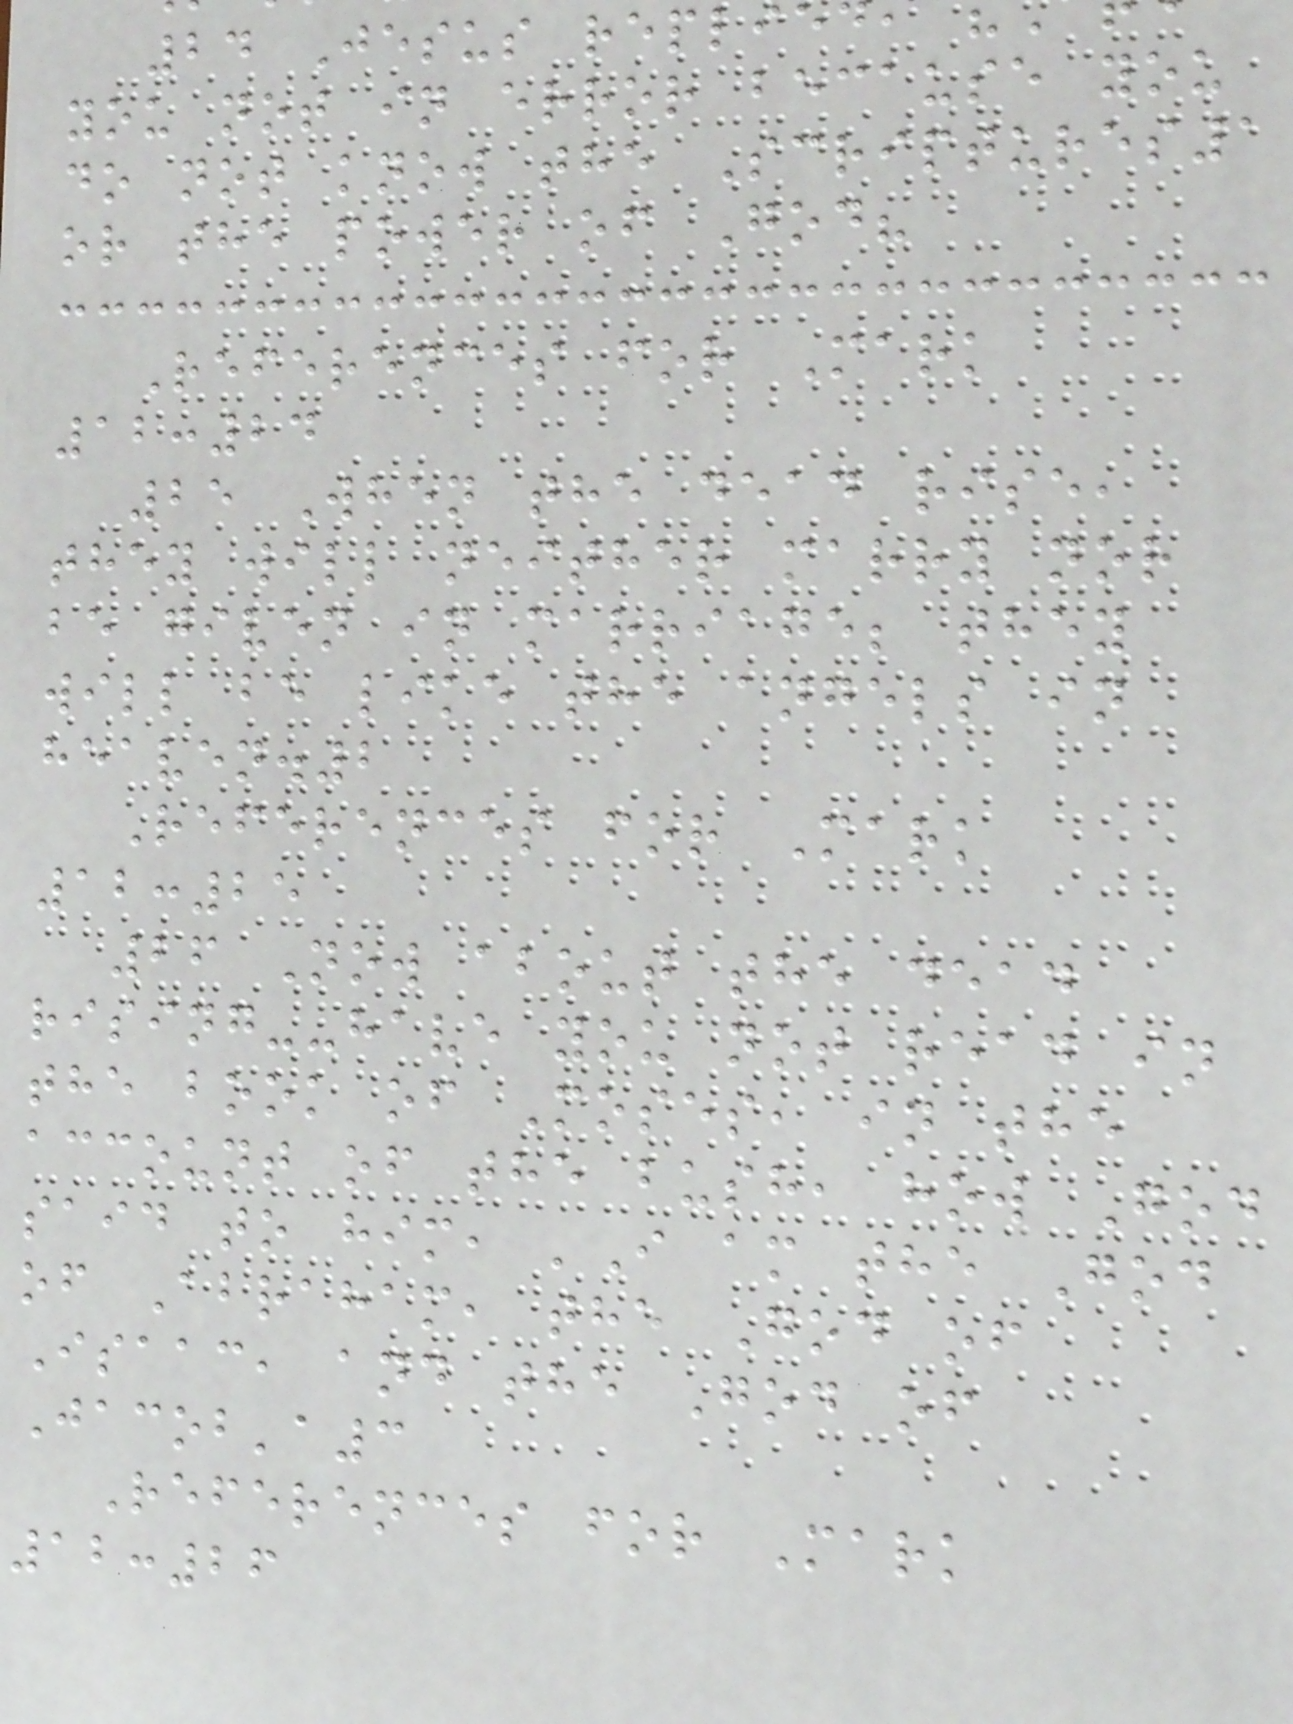24 Jesus replie
you not in error because you
do not know the Scriptures1
or the power of God?
References for Mark
12:24
25 When the dead rise,
they will neither marry nor
be given in marriage; they
will be like the angels in
heaven.2
References for Mark
12:25
26 Now about the dead
rising--have you not read in
the book of Moses, in the
account of the bush, how God
said to him, 'I am the God
of Abraham, the God of
Isaac, and the God of
Jacob'a3
References for Mark
12:26
